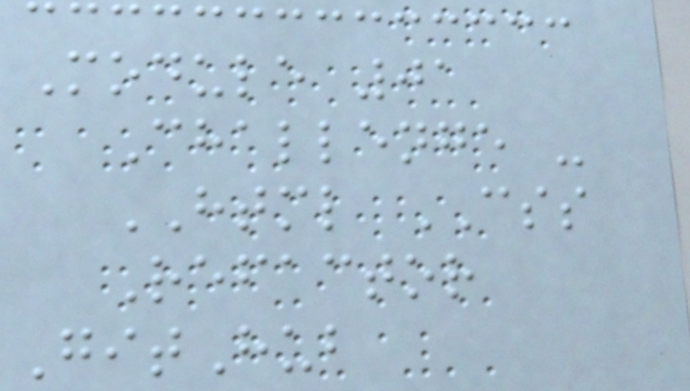Module 01
Challenge -
HTML CSS
Refactor
GitHub
